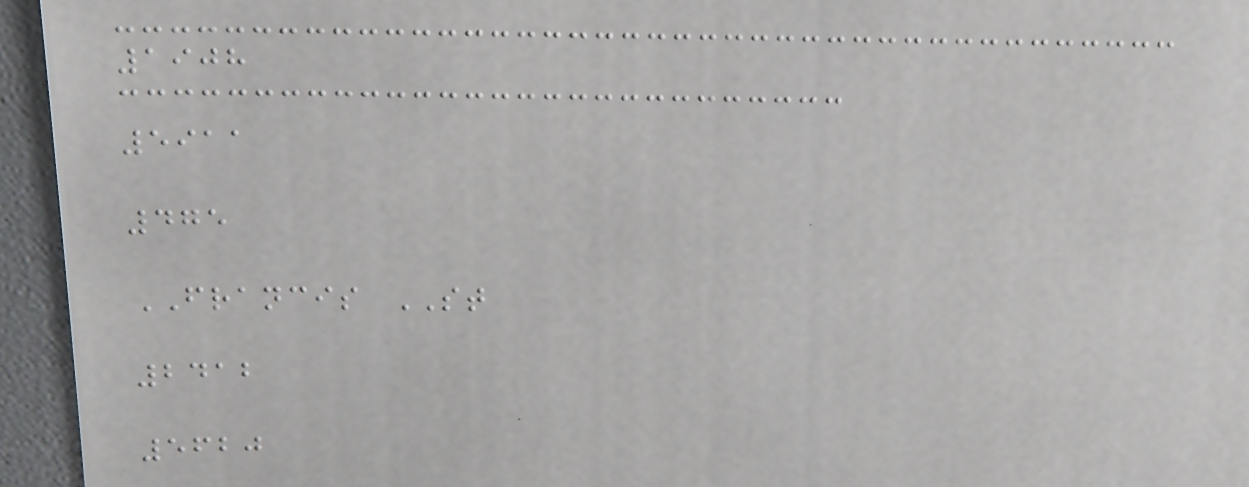1908
5911
475
FRANCIS ST
2412
5620
